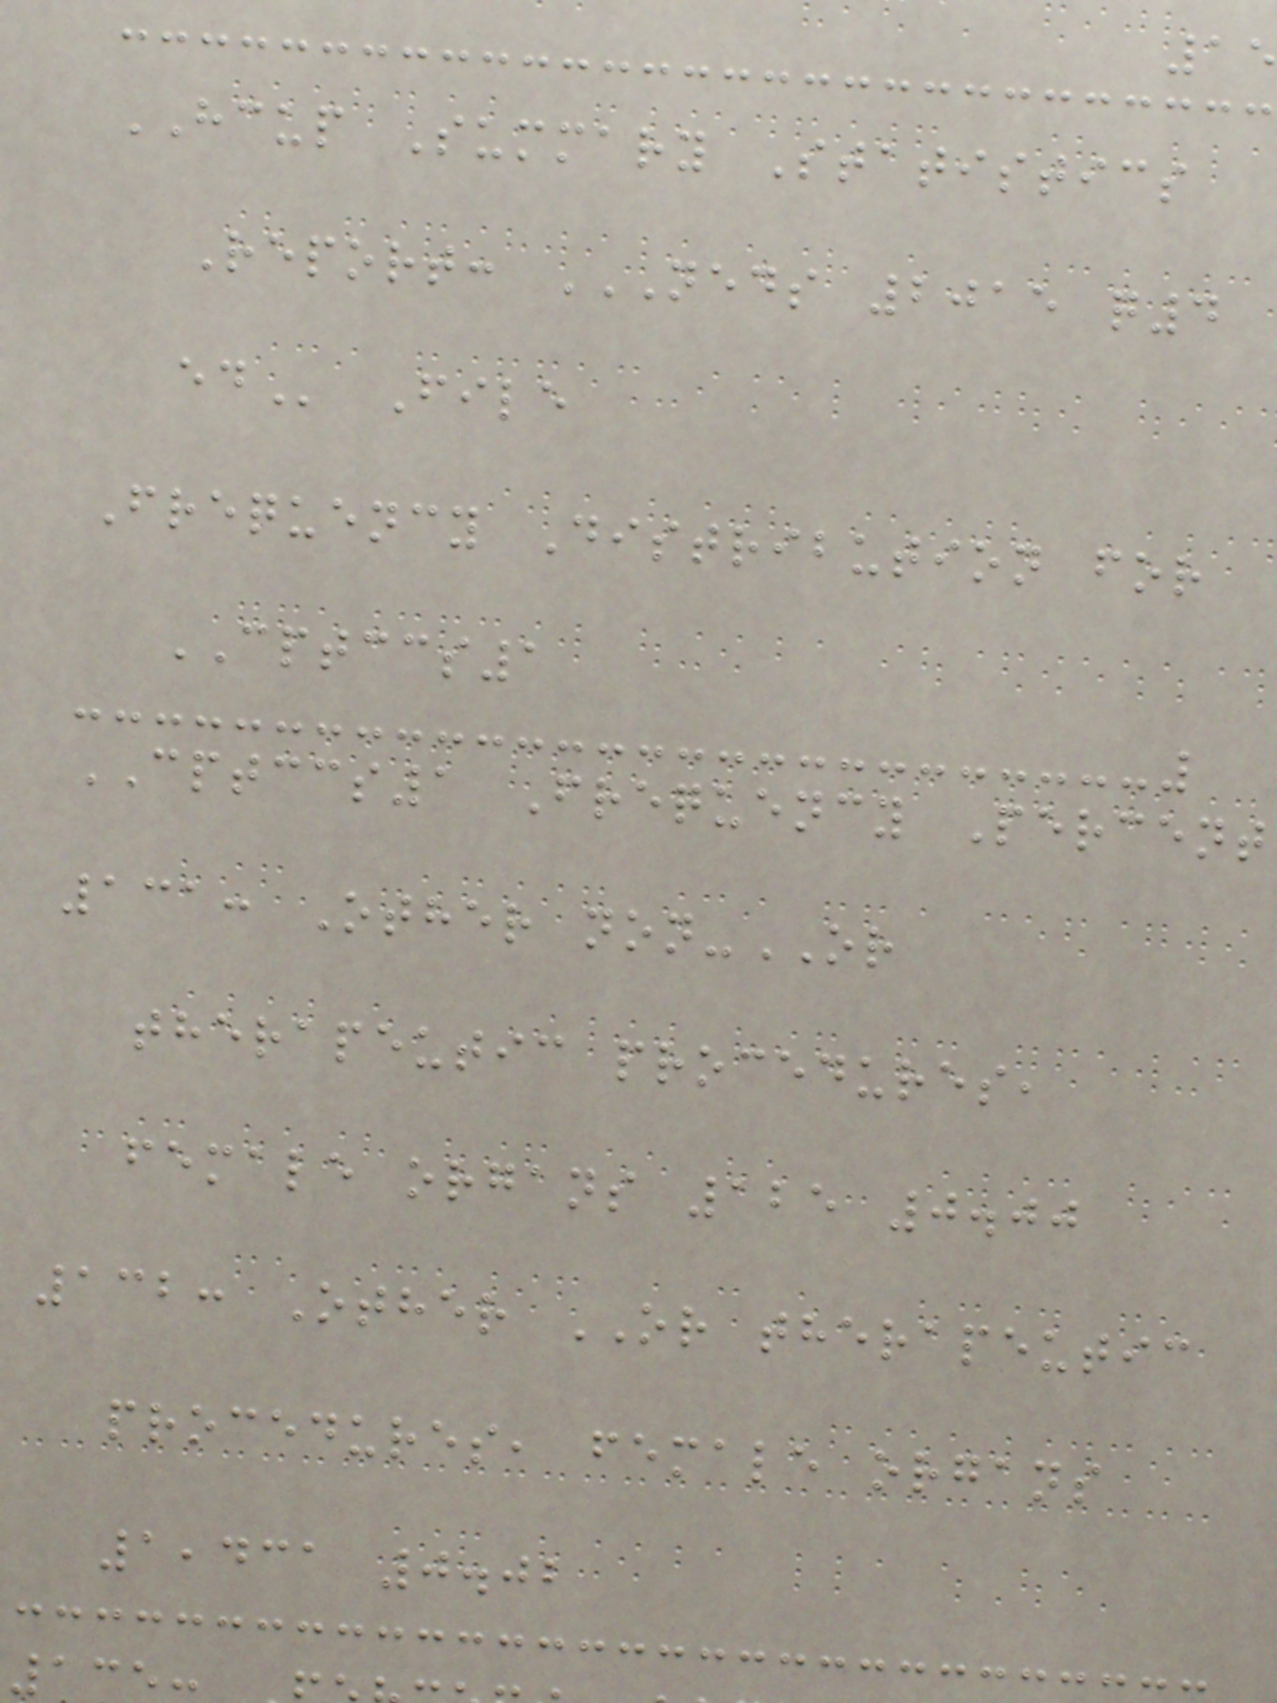HCUP Summary Statistics
Report: NEDS 2015 Q4
File
Frequency Distribution for
CPTCCS1
CPTCCS1 Frequency Percent
131: Other non-OR
therapeutic procedures,
female organs 125 0.00
132: Other OR therapeutic
procedures, female organs
1,431 0.02
